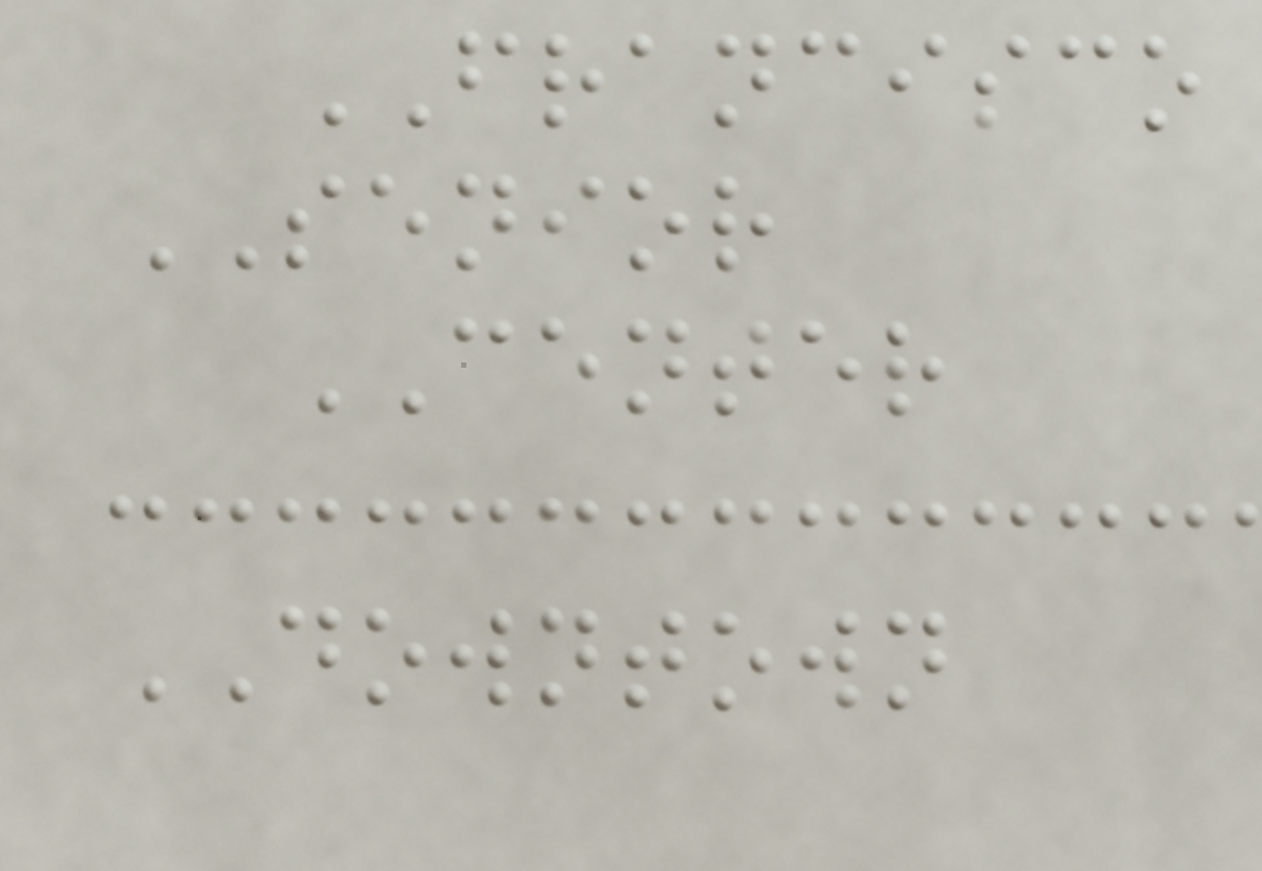FRANCISCO
SENIOR
CENTER
DOWNTOWN
